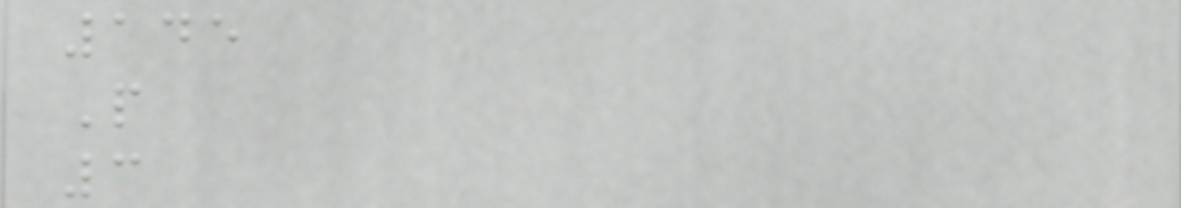145
P
3
